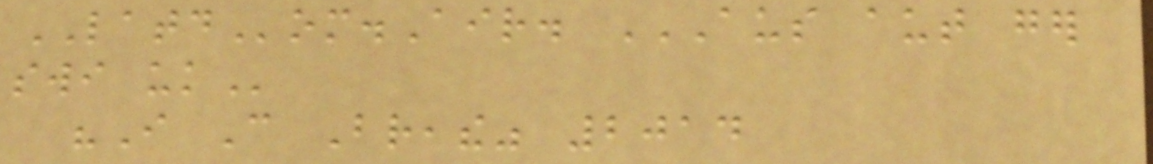LATDom.Air. AUS AUT GER
SWI UK
"I Can Breathe" 2014
